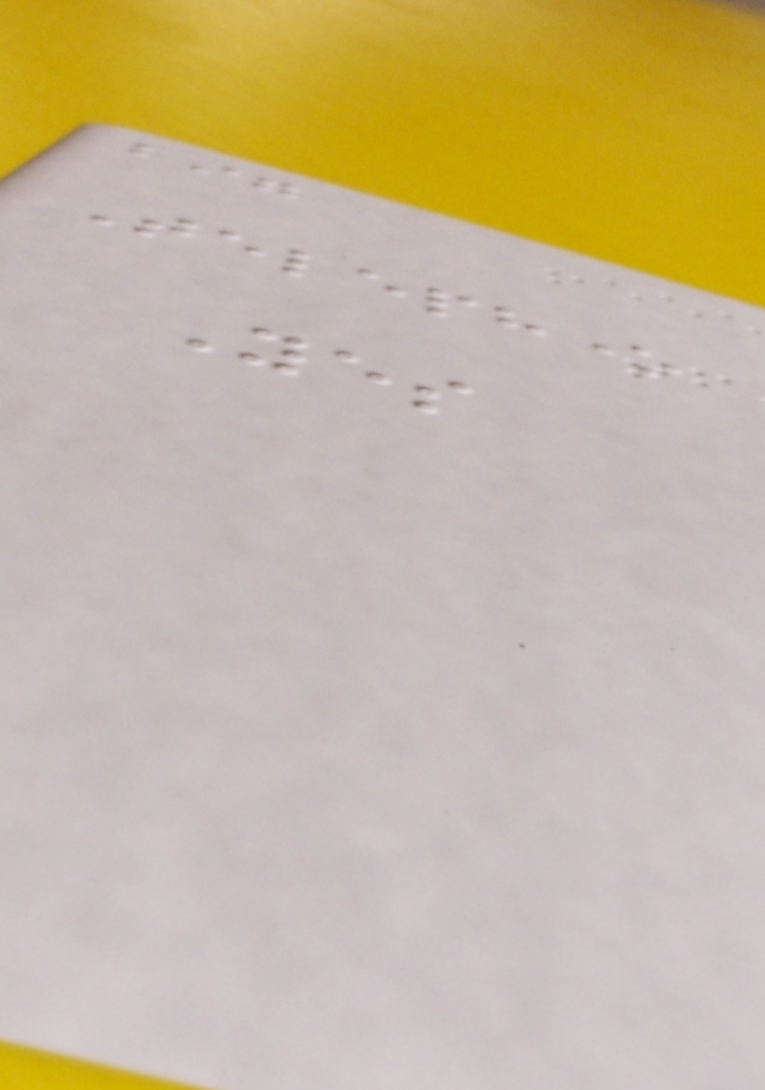big
Telephone
Yes
